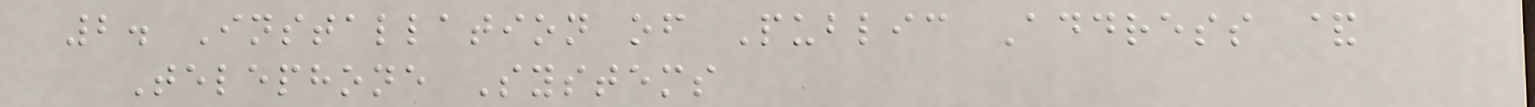2. Installation of Public Address &
Telephone Systems
